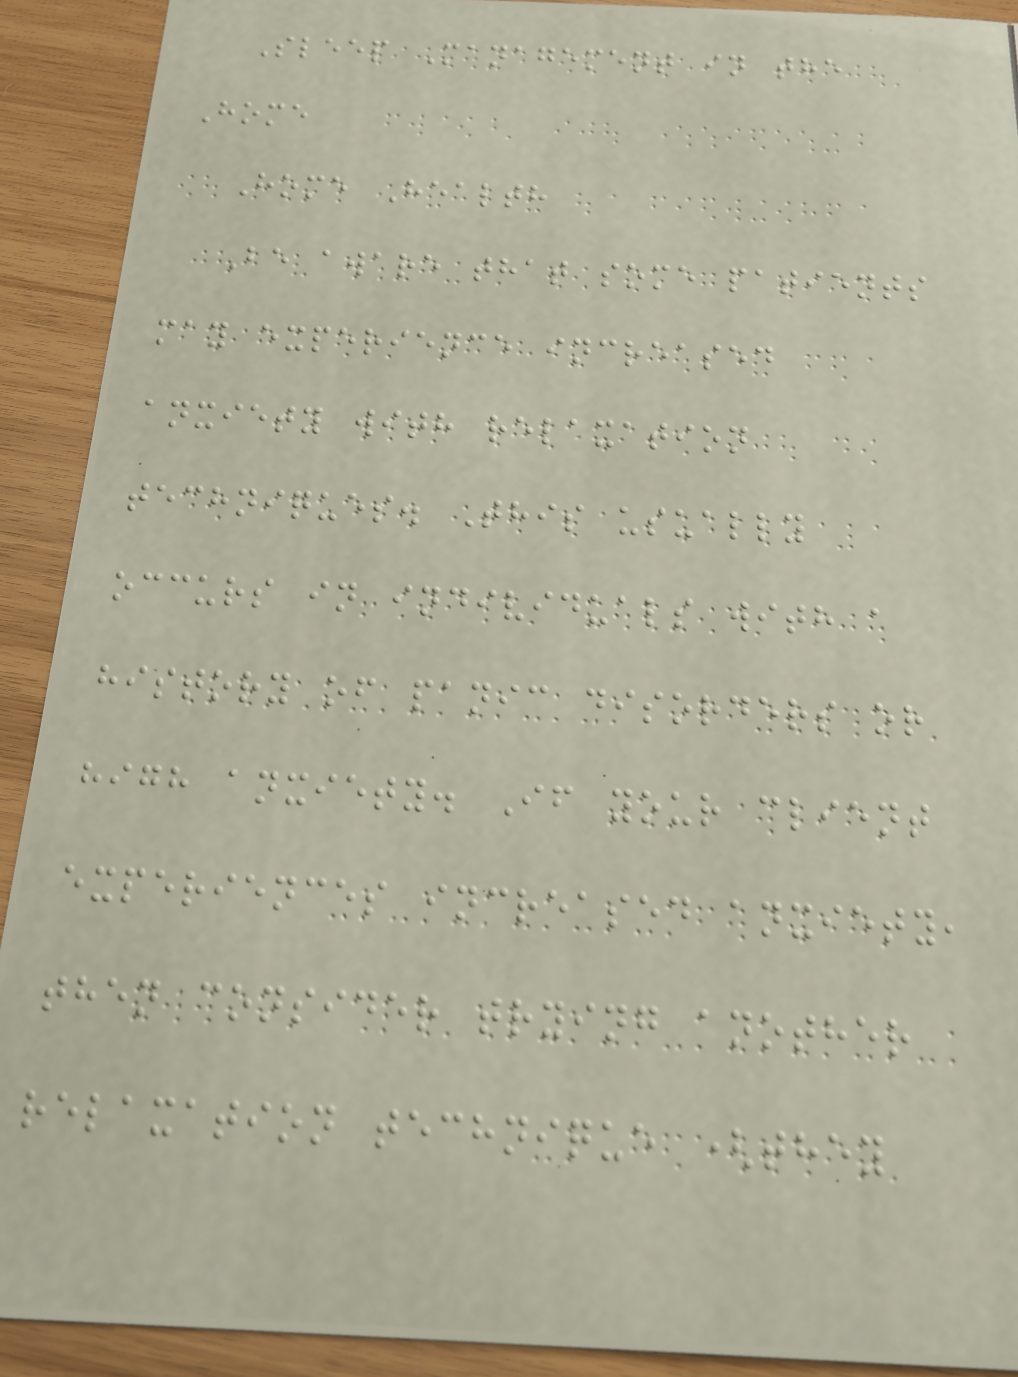Sleep Management in the
Home
Home Health
Be aware that some patients
may experience increased
anxiety with relaxation
techniques. This usually
occurs in individuals with a
history of panic disorders or
high anxiety. If your client
experiences increased anxiety,
then consider trying another
relaxation technique (they
